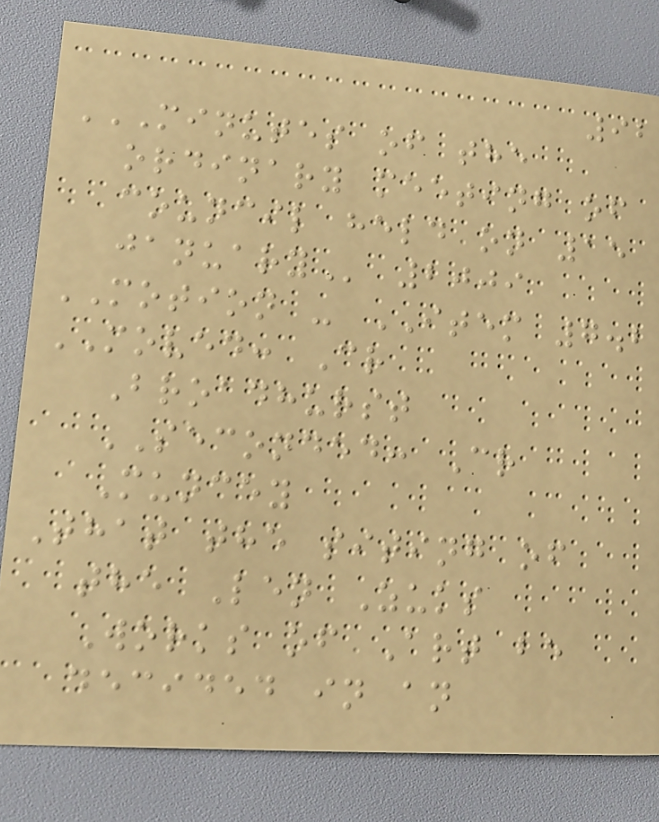92
MINUTES OF THE
ORDINARY MEETING OF
COUNCIL HELD ON 15
JANUARY 2009
MOTION - ITEM 7.2
MOVED: Cr
Broadhurst
SECONDED: Cr
Muncey
That the siting of
the Len Zuks
Works of Art be
decided in an
